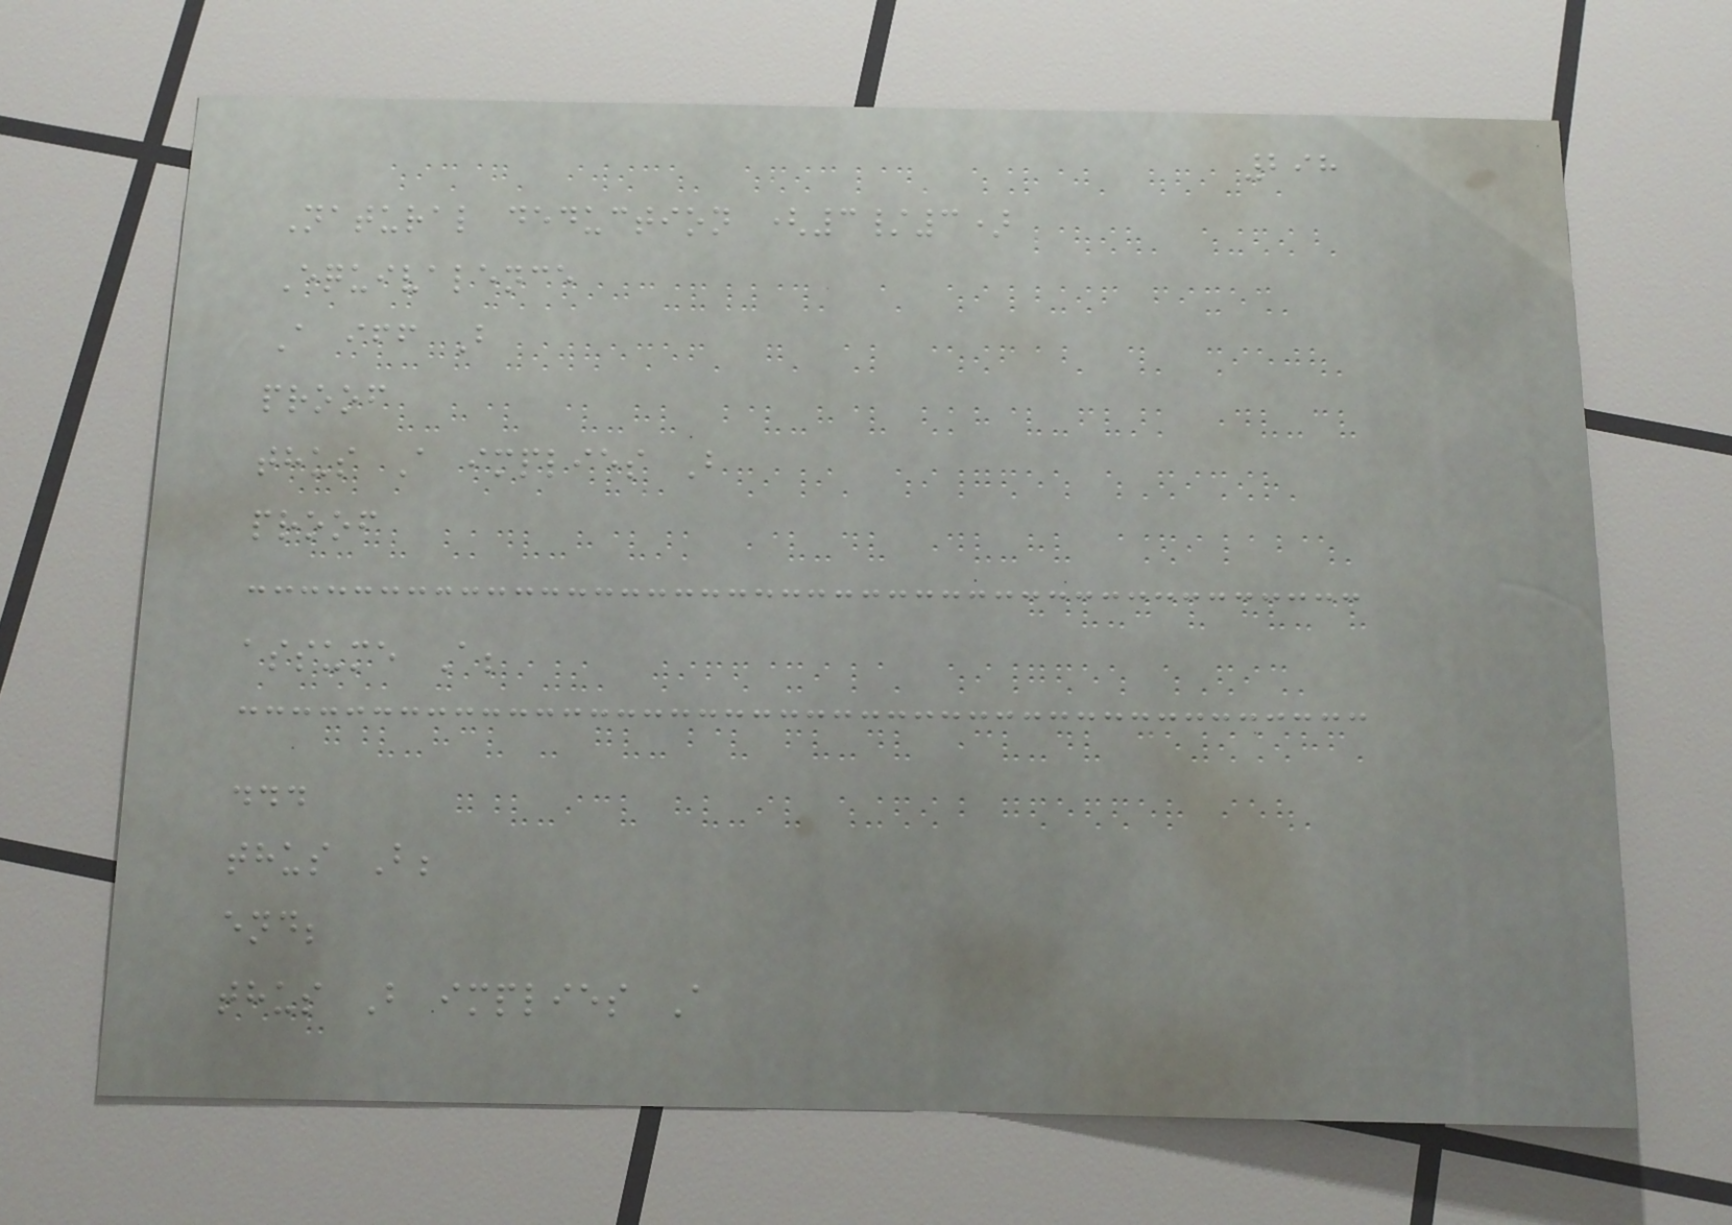298
Natural deduction (3/3)
Equivalence
A iff B
proof
thus A implies B
proof
assume A;
...
thus B;
end;
thus B implies A
